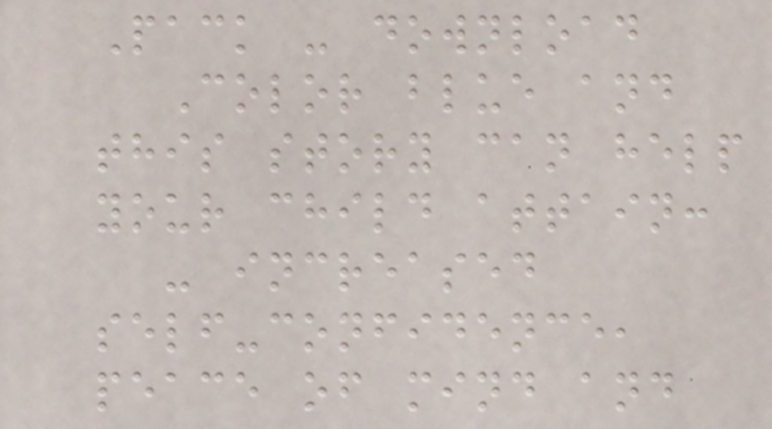Pack - download
Color blue and
this story can help
your child attain:
- increased
self-confidence,
peace of mind and
